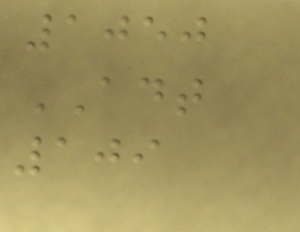1050
ADT
109
